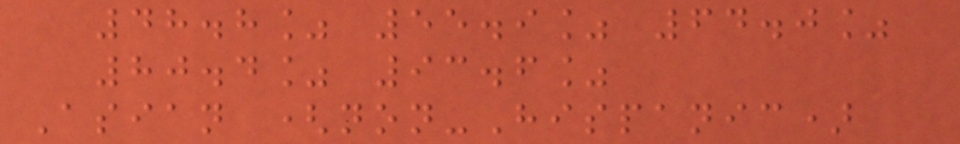48.8% 55.9% 64.0%
80.4% 93.6%
Asian (non-Hispanic)
